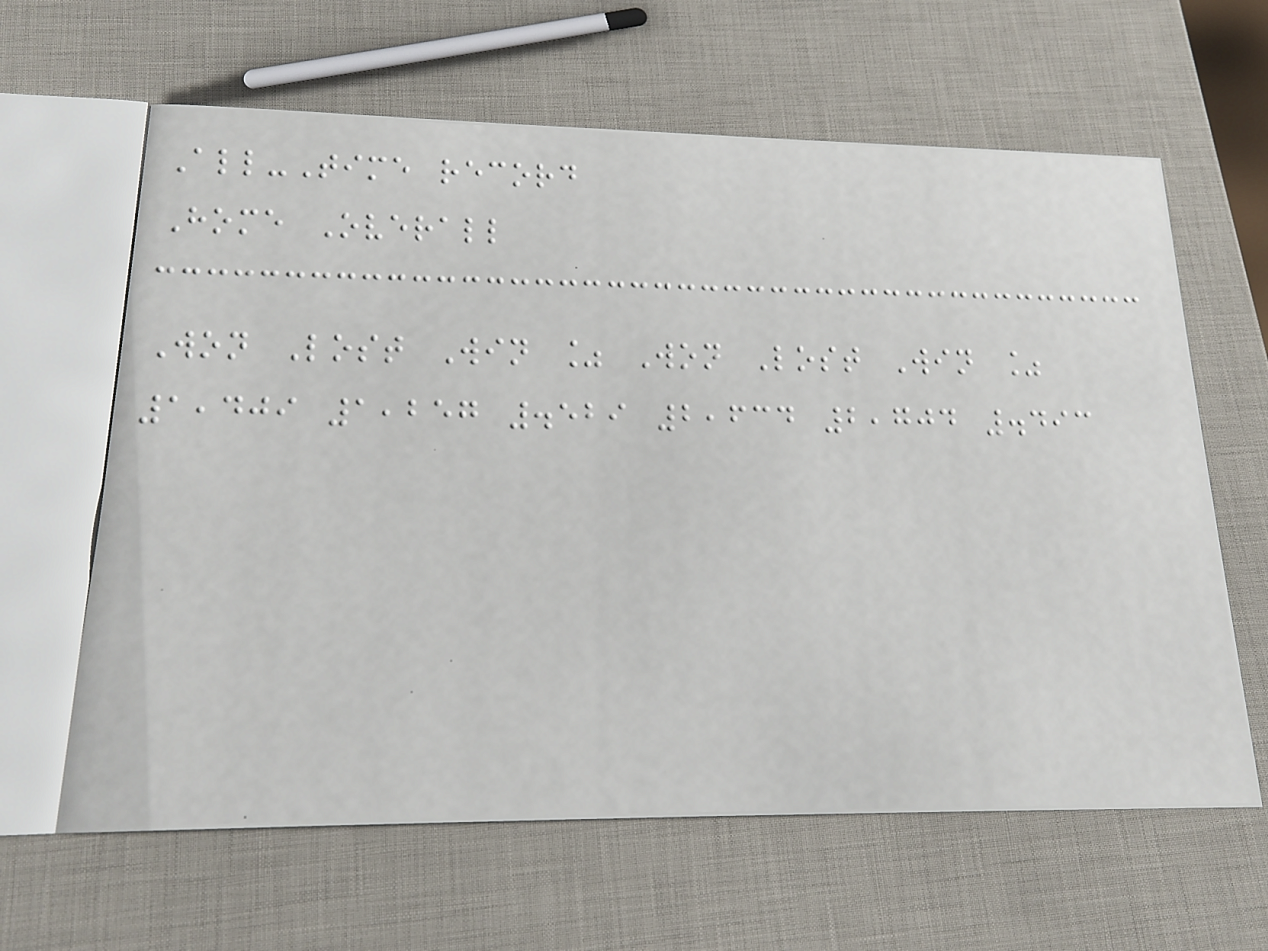All-Time record
Home Overall
Won Lost Win % Won Lost Win %
1,409 1,257 .529 2,634 2,704 .493
